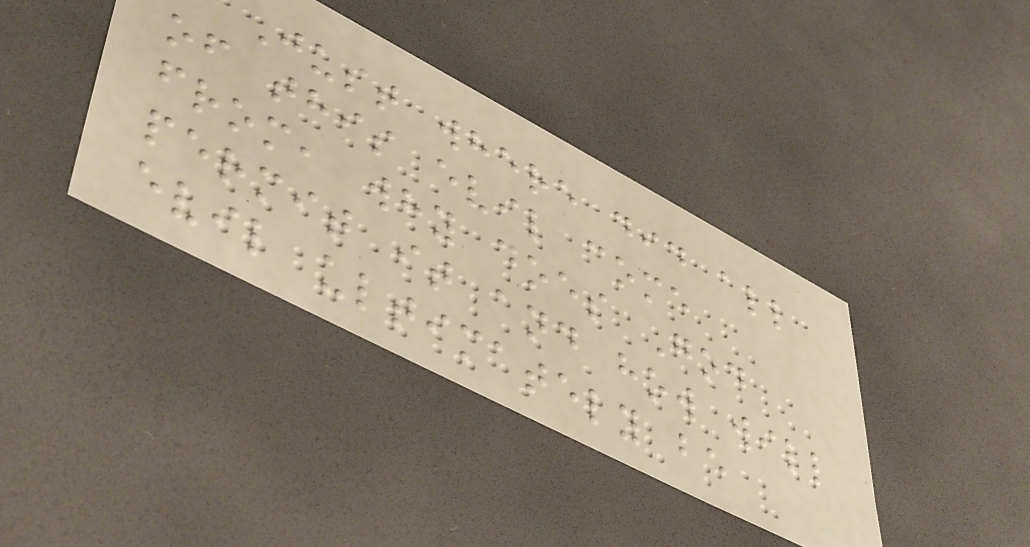Just where did all
of this evil come
from, why does God
permit it and how will
evil ultimately be
